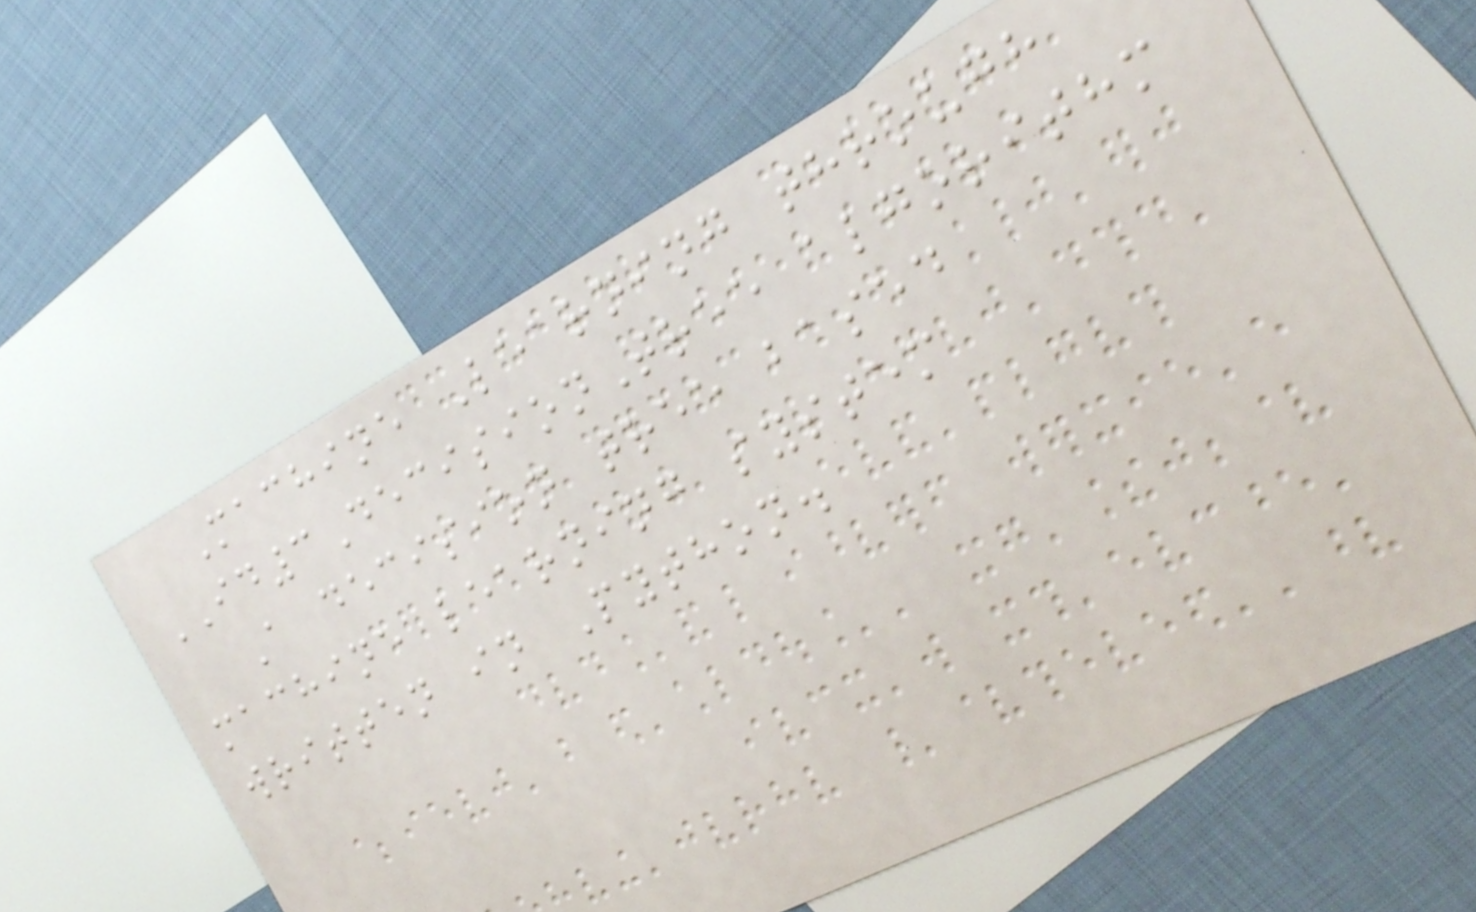Machine Learning through
ID3DecisionTree algorithm
A decision tree based
machine learning system
written in Python.
